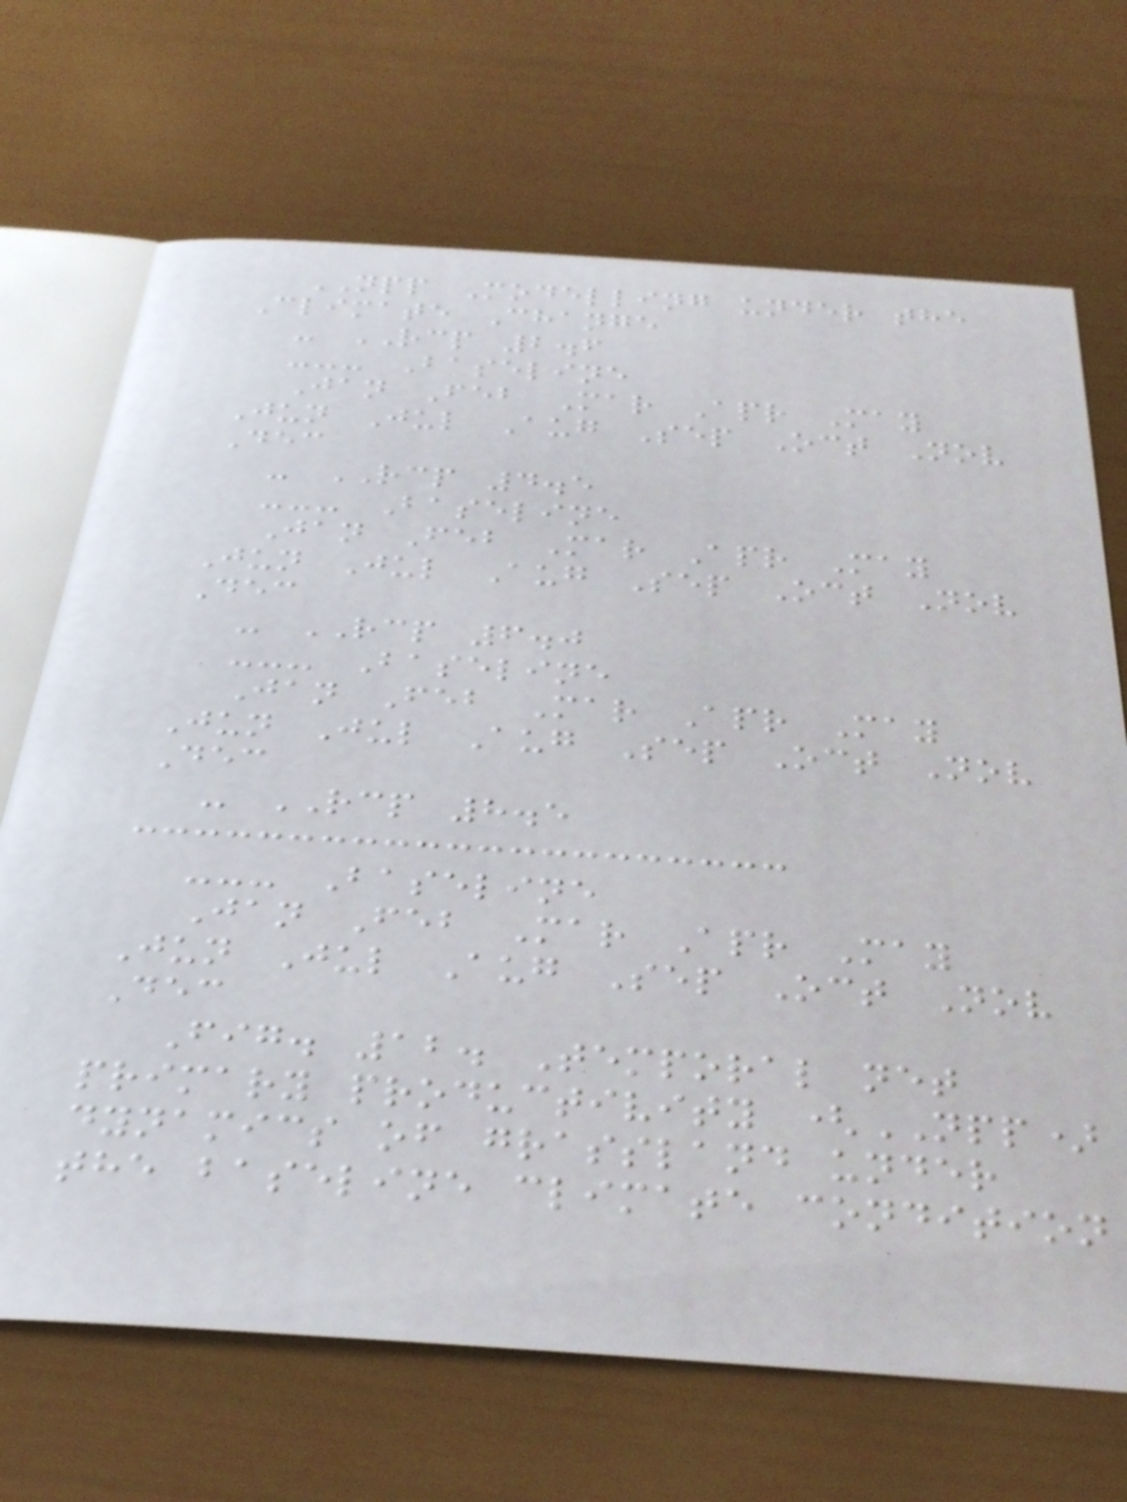NPP Modelling under the
Climate Change
- RCP 2.6
--- Baseline
Jan Feb Mar Apr May
Jun Jul Aug Sep Oct Nov
Dec
- RCP 4.5
--- Baseline
Jan Feb Mar Apr May
Jun Jul Aug Sep Oct Nov
Dec
- RCP 6.0
--- Baseline
Jan Feb Mar Apr May
Jun Jul Aug Sep Oct Nov
Dec
- RCP 8.5
--- Baseline
Jan Feb Mar Apr May
Jun Jul Aug Sep Oct Nov
Dec
Fig. 12. Temporal net
primary productivity (NPP)
dynamics of grassland under
the baseline climate condition
